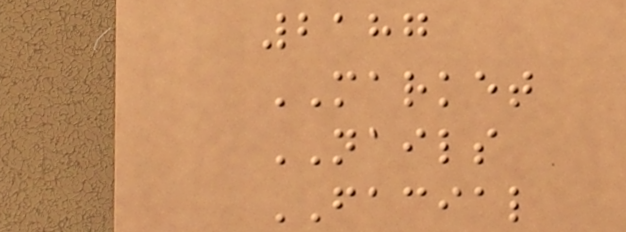2187
MARKET
NAILS
FACIAL
